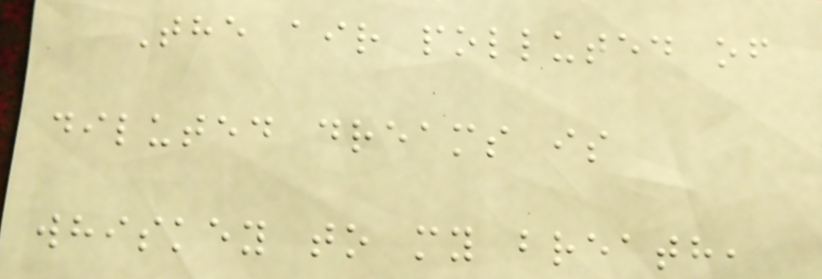The air polluted of
diluted dreams is
whiskey to my breath,
